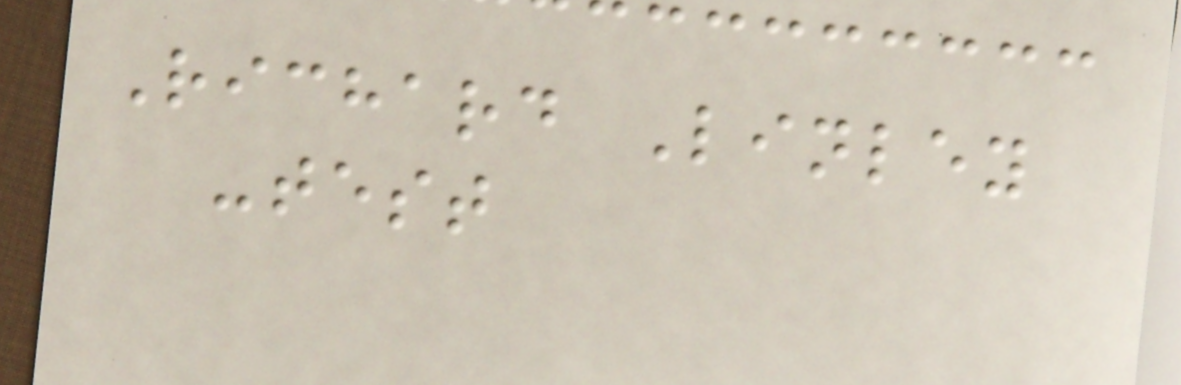Richard Linley
-test
